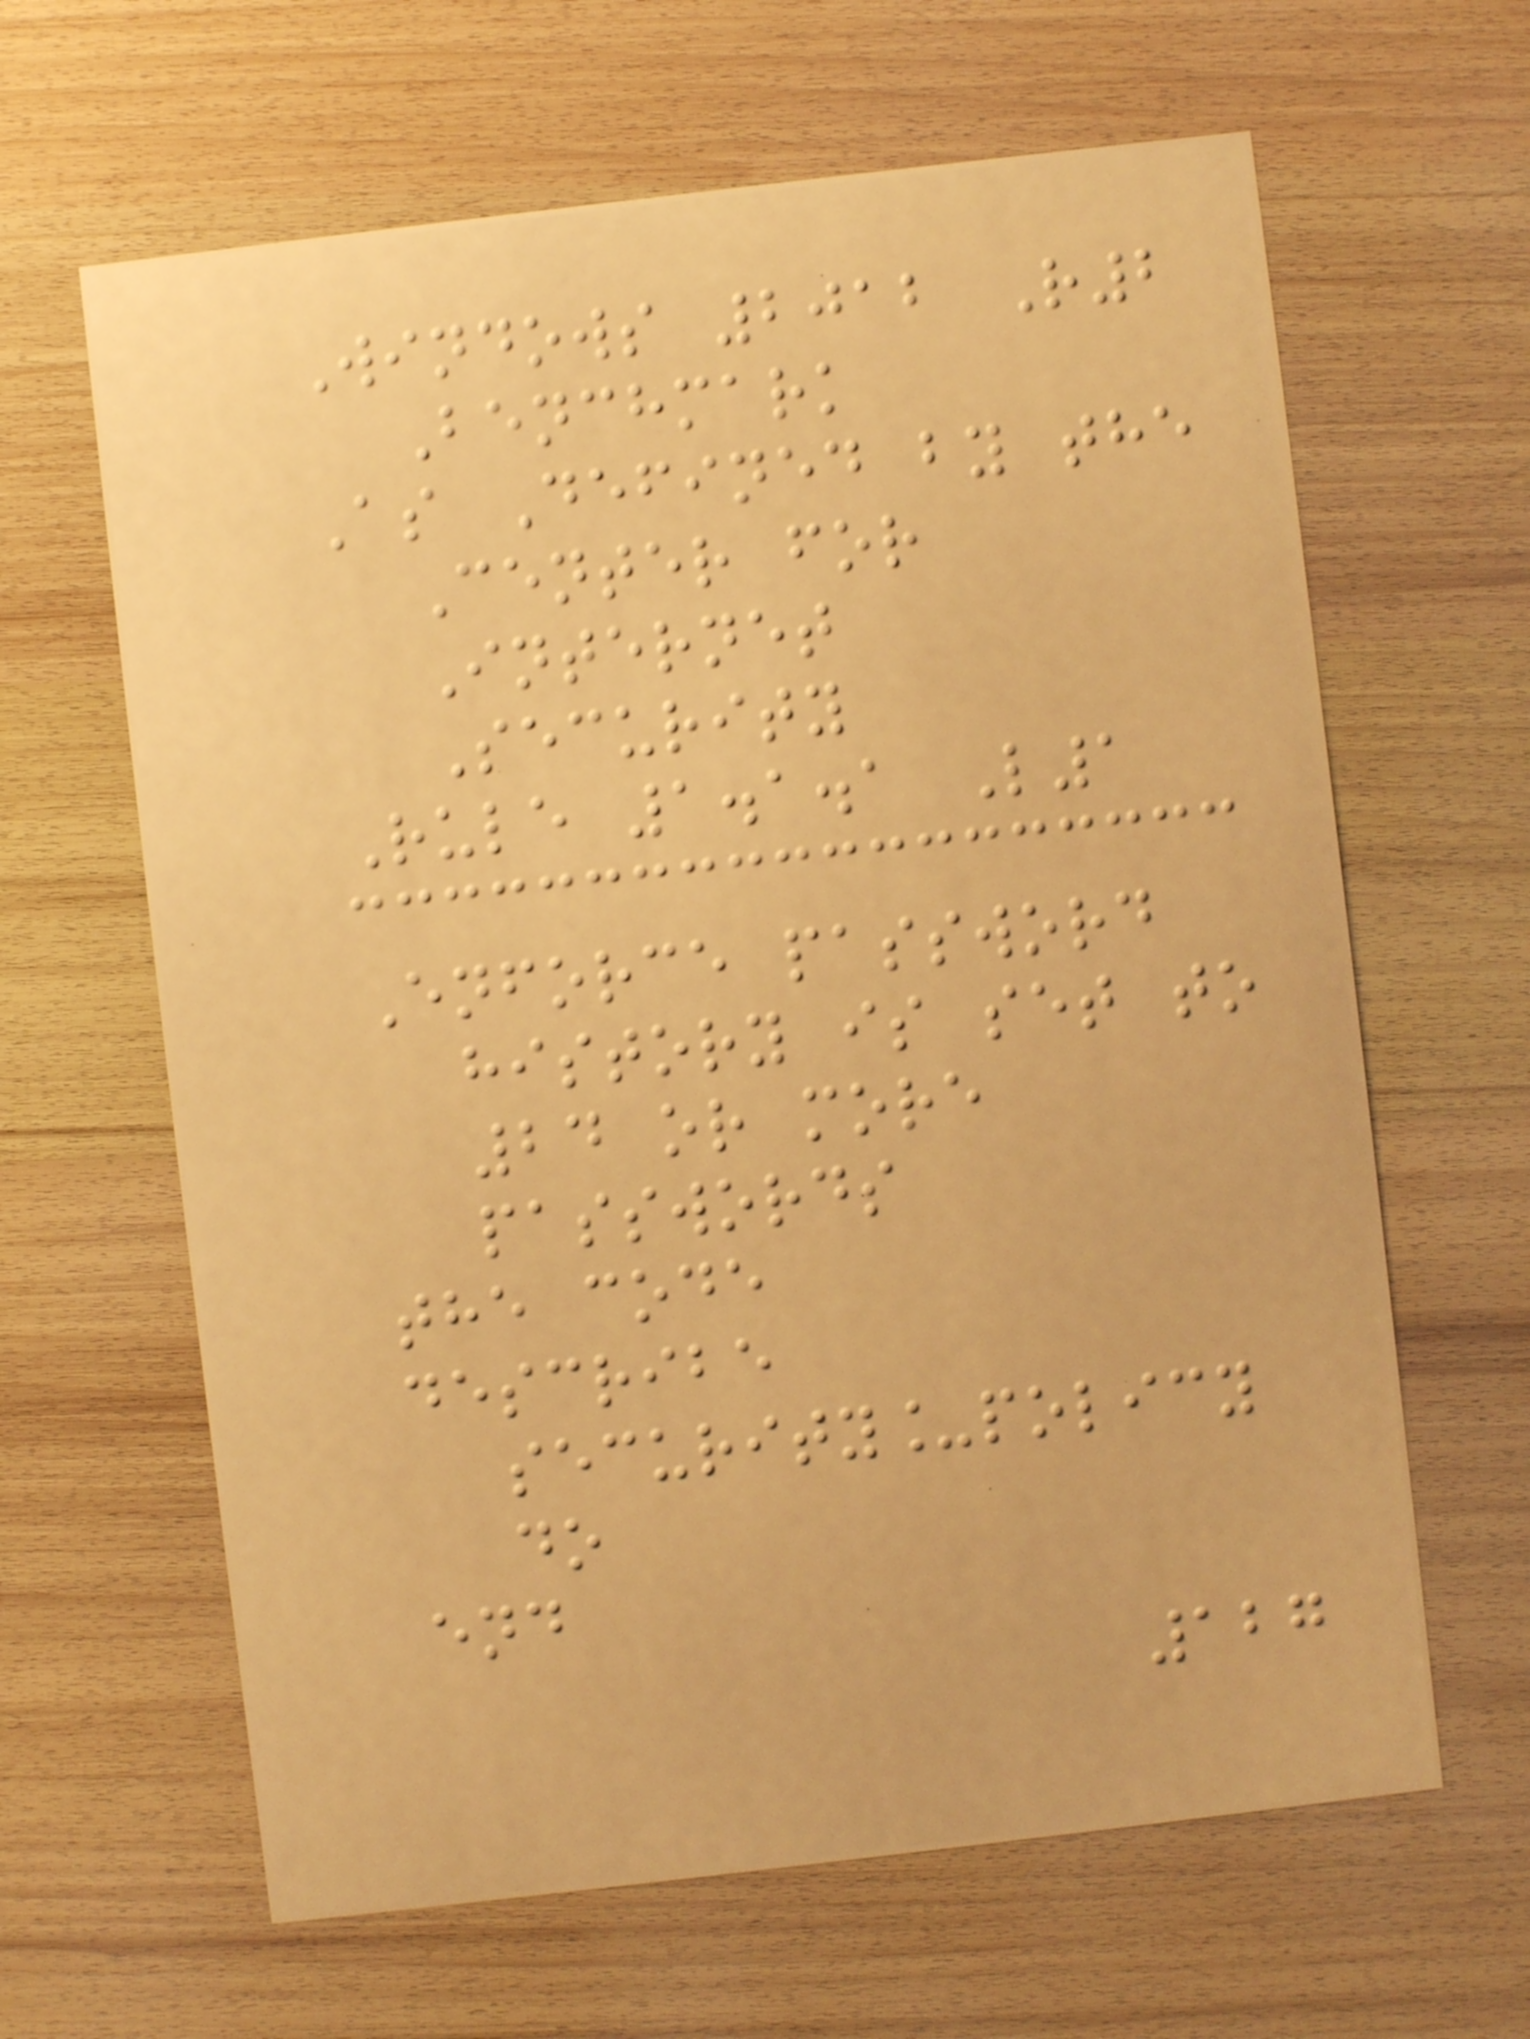Windows 2012 R2
Benchmark
As Defined by the
Center for
Internet
Security
Rule 1.1.1 L1
Enforce password
history is set to
24 or more
passwords
the code
describe
security_policy
do
end
127
